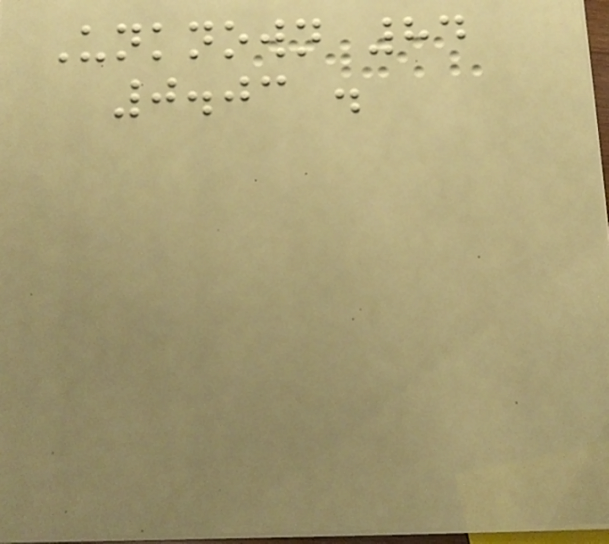Unknown 84
0.03 .
